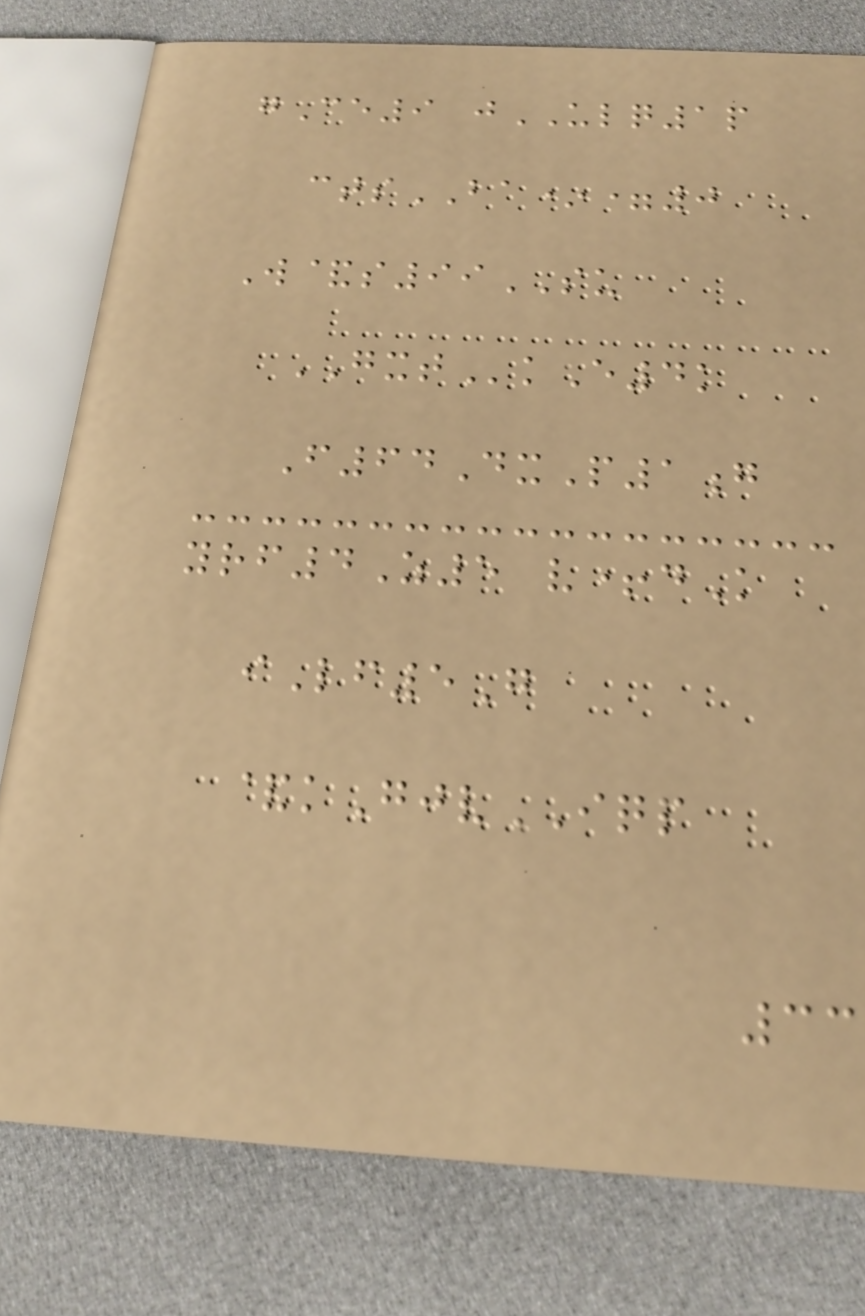gCe9 jULQ1p
ctsBA*=0
W&s99SU
GXTkE4k
F64DxP1g
yrf4Z5 v+dK
iLf5G
&kGjvIQP
33
